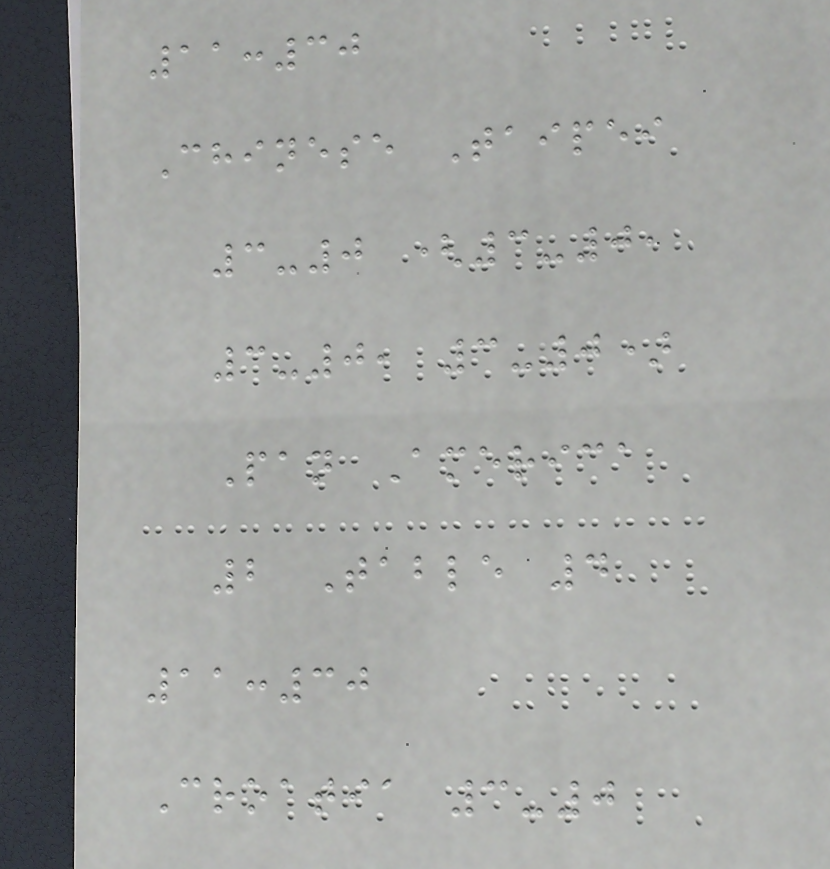11:30
Chinese Taipei
3-0 (3-0,
3-0, 3-0)
Pan America
2 Table 4
11:30
Croatia 3-0
